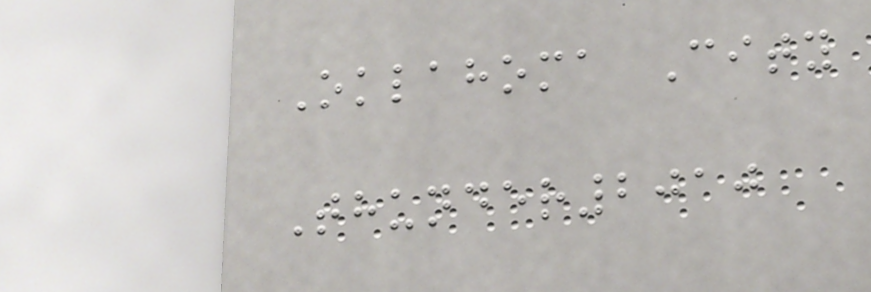Oklahoma City
Thunder2010
